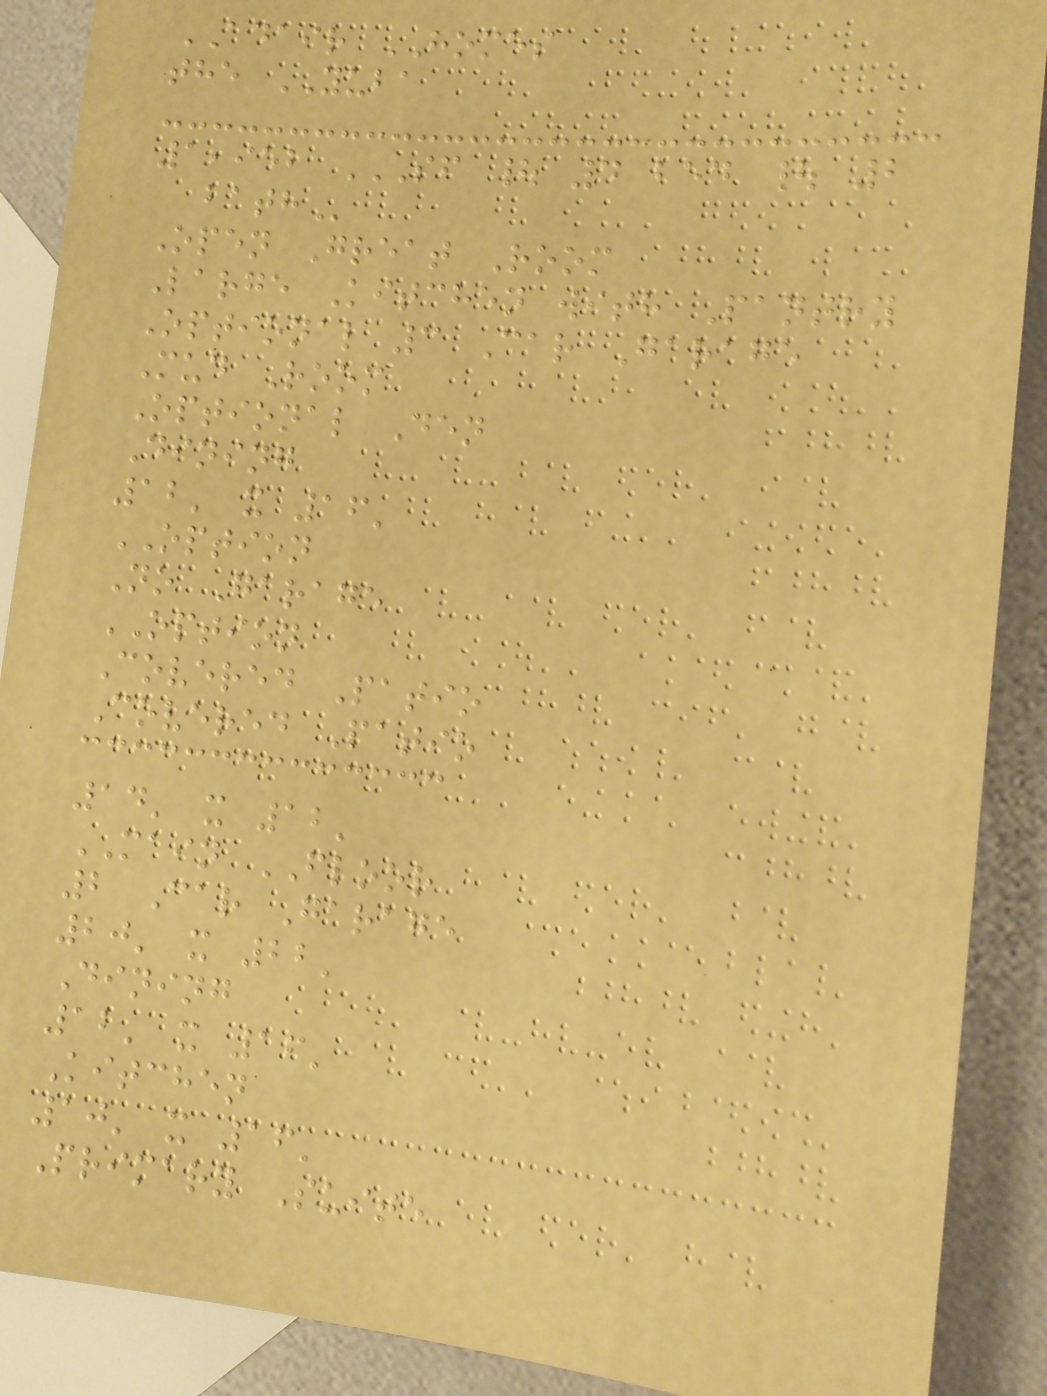ADAIR HOMES
the YUBA
1,952 SF | 4 BED | 2
BATH
Open Great Room
Large Kitchen with Pantry
Optional 3 Car Garage
Mud Room
Optional Den
Dining
12' x 16'
OPTION
No Garage
OPTION
Covered Patio
Covered Patio
14' x 12'
MAIN FLOOR
2 Car Garage
20' x 22'
Dining
12' x 16'
Kitchen
10' x 16'
Primary Suite
